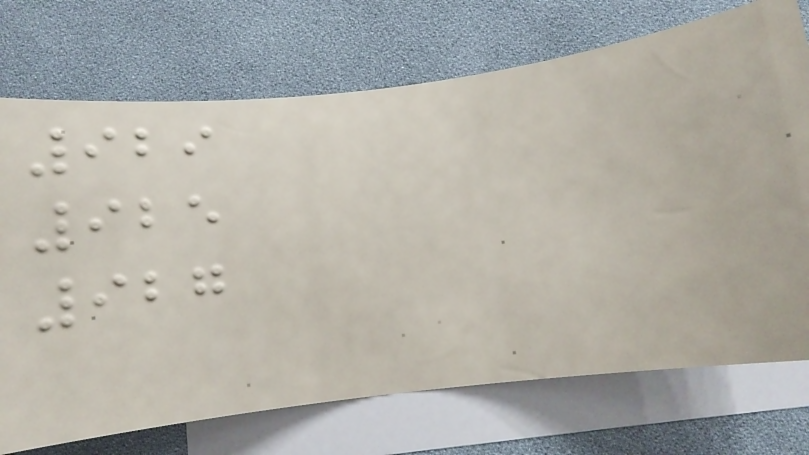929
925
927
